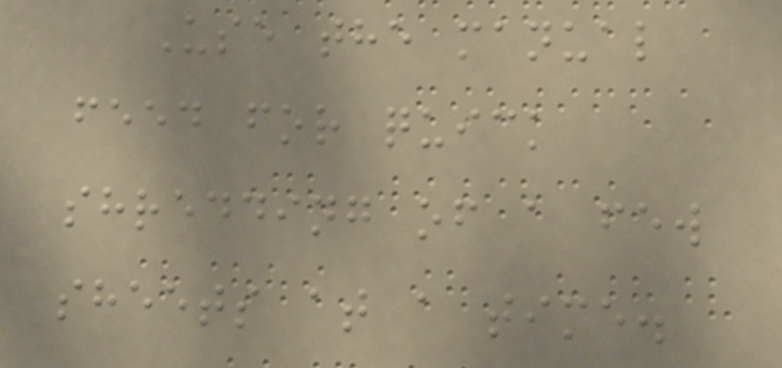Use the manual
feed for quick
shredding of a few
sheets at a time.
